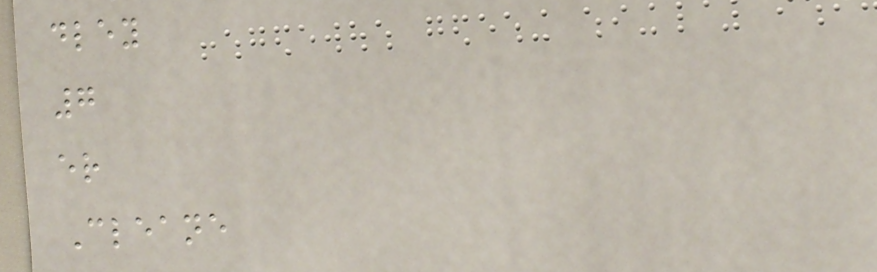dley
7
er
Cleane
